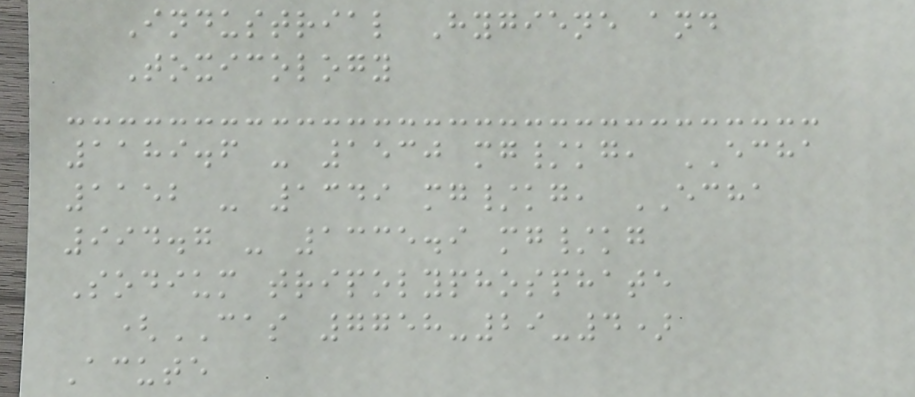Industrial Hygiene and
Toxicology
1189.6 - 1530 mg/kg, ECHA
1152 - 1349 mg/kg, ECHA
994.7 - 1335.9 mg/kg
Sodium tripolyphosphate
(CAS 7758-29-4)
Acute
